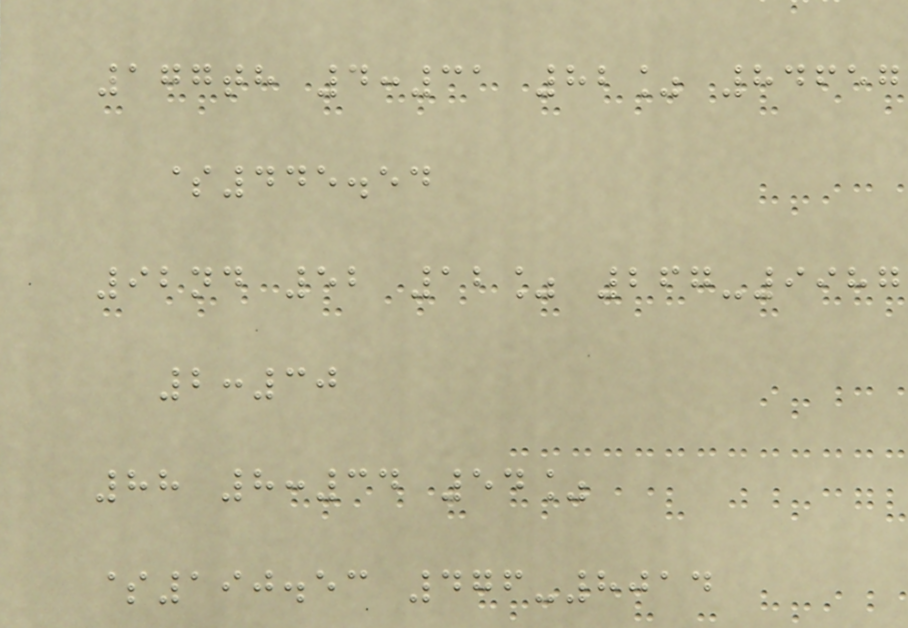177th 4:31 82% 84657
$445.54
92nd 52 12% 267-9987
2:30
88 8:34 54%
$190.53 476-8014
